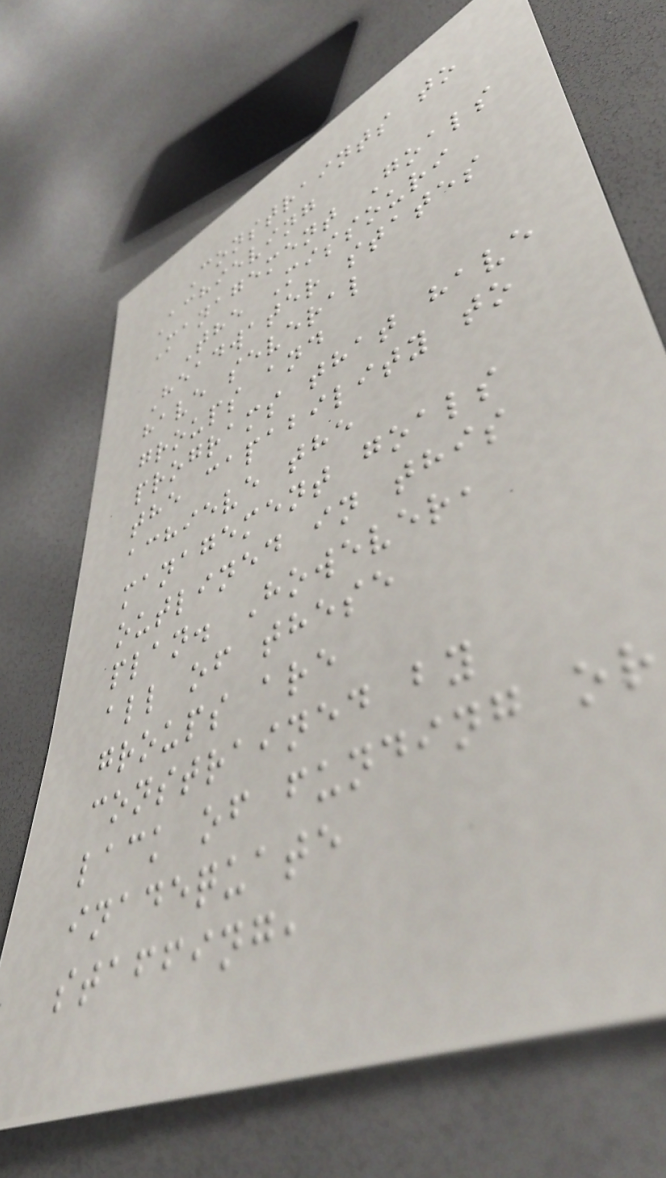Constraints to
Achieving
Management Goals
The Missouri
Headwater states
have several
groups and
programs that have
the capability to
achieve the
management goals
outlined in this
plan. However,
all of these
groups are
constrained by
lack of funding or
inadequate
staffing,
